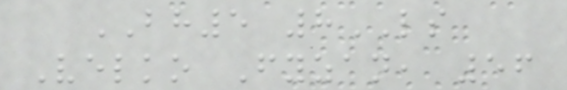BH5 8LS
Velko Fyzan, 56
